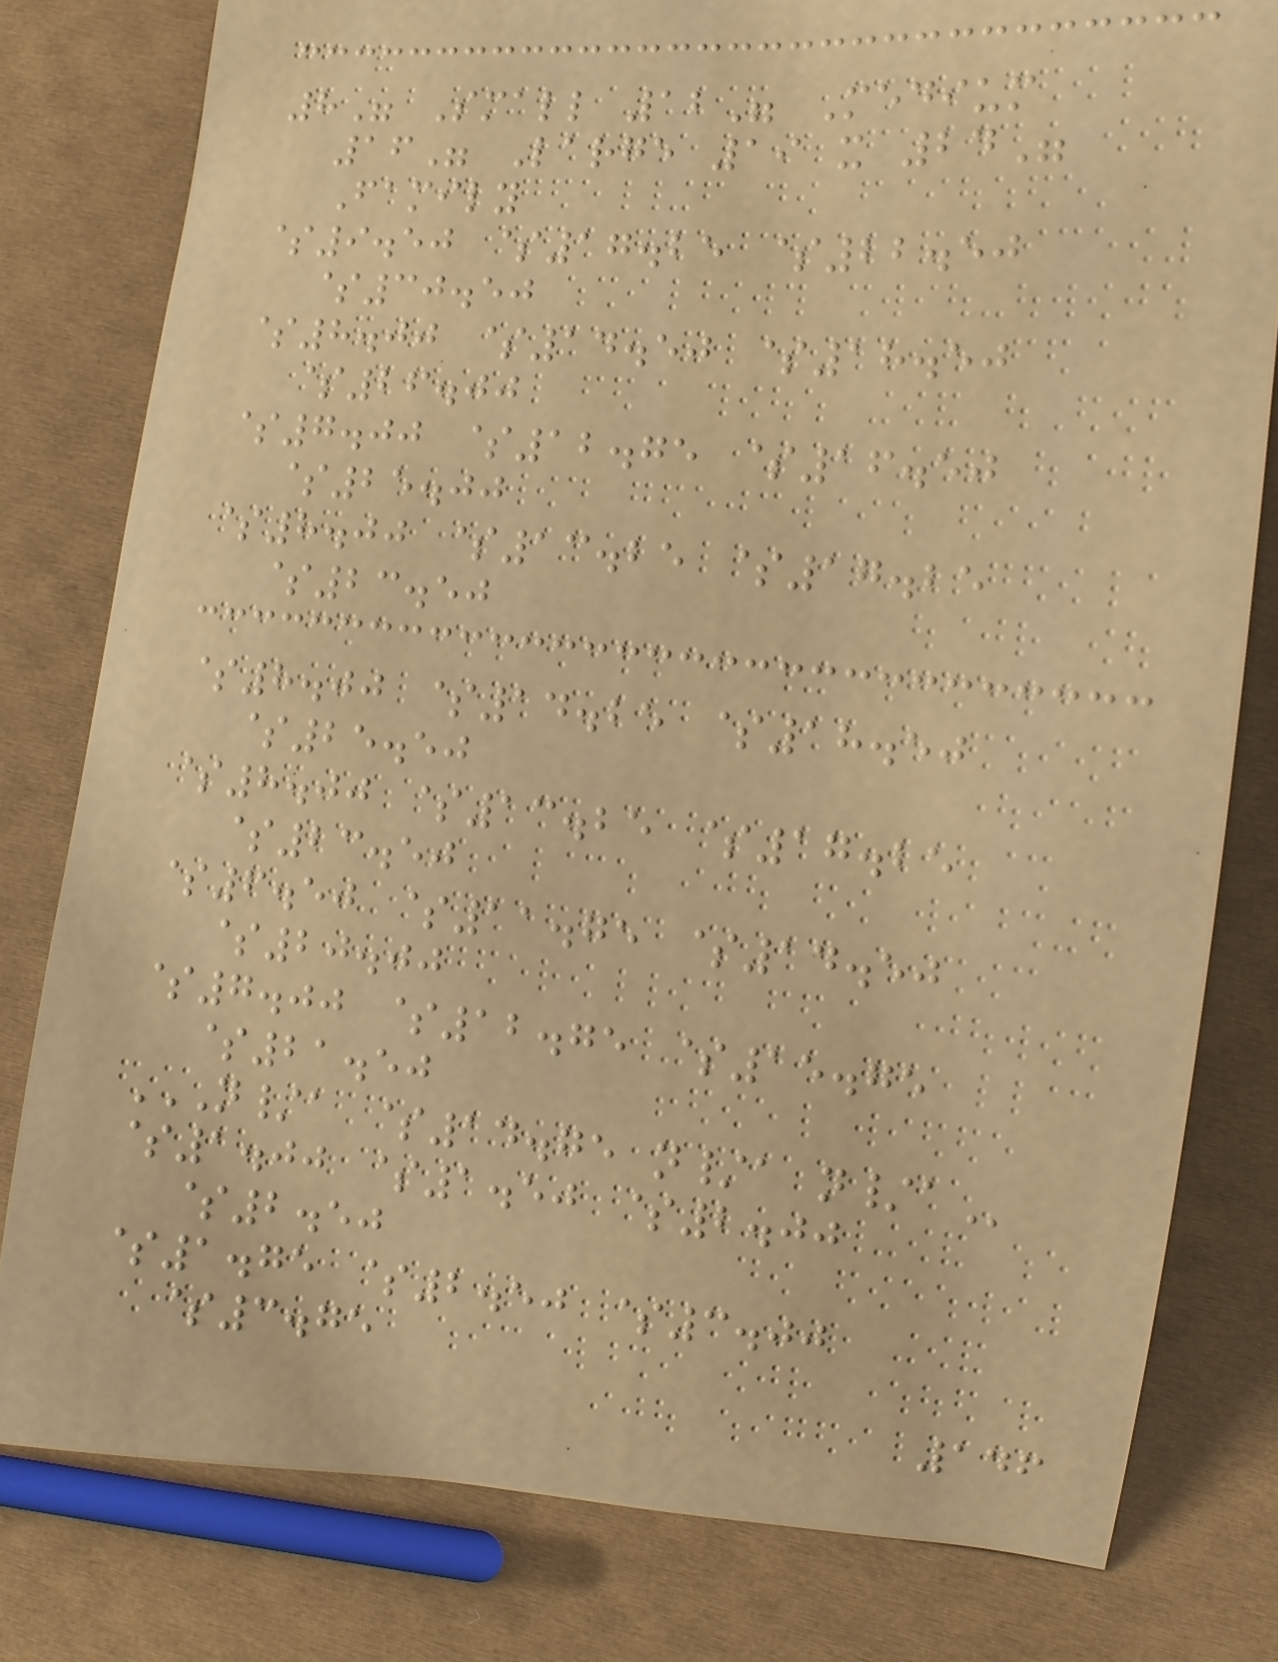8" Small 12" Medium
16" Large 19 x 24"
Family
$9.50 $17.25 $22.50
$30.50
$8.00 $14.50 $18.50
$26.00
$7.00 $12.75 $16.50
$25.00
$8.00 $13.25 $17.25
$23.50
$8.00 $14.25 $18.50
$25.50
$8.00 $13.25 $17.25
$23.50
$6.50 $11.75 $14.50
$20.00
$7.00 $12.75 $15.75
$21.50
N/A $14.75 N/A N/A
$1.00 $1.50 $2.00
$2.50
$1.75 $2.50 $3.00
$3.75
146
